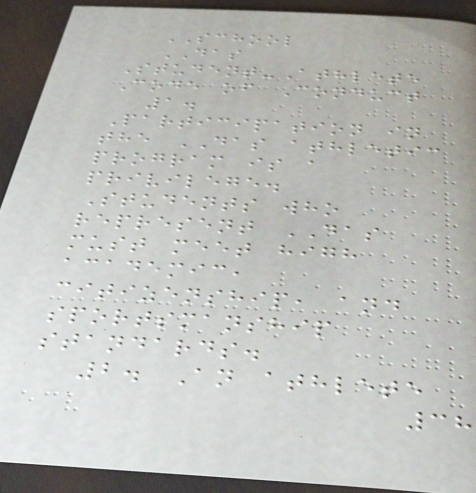SCHOOL
DAS
Student-Athlete
Code of Conduct
1.
Participation in
the DAS athletic
program is a
privilege.
Students who
represent DAS
must meet high
academic,
citizenship, and
sportsmanship
standards.
2. An athlete
38
